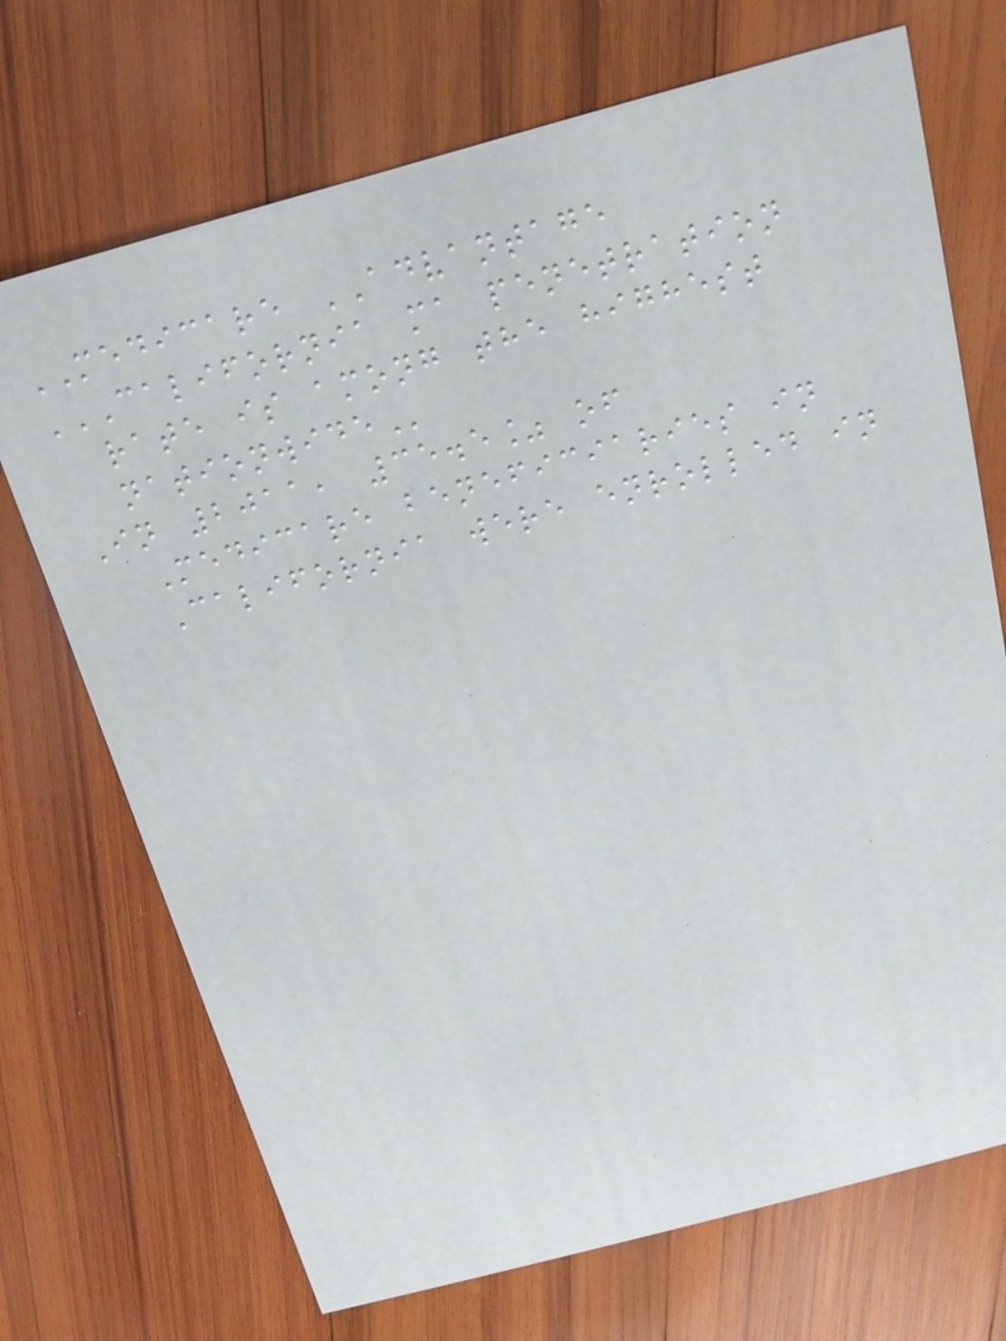MEDICARE ADVANTAGE
CALIFORNIA MA PENETRATION
RATE IS AMONG THE HIGHEST
NATIONWIDE
In 2011, 35.5% of
Medicare beneficiaries in
California were enrolled in
